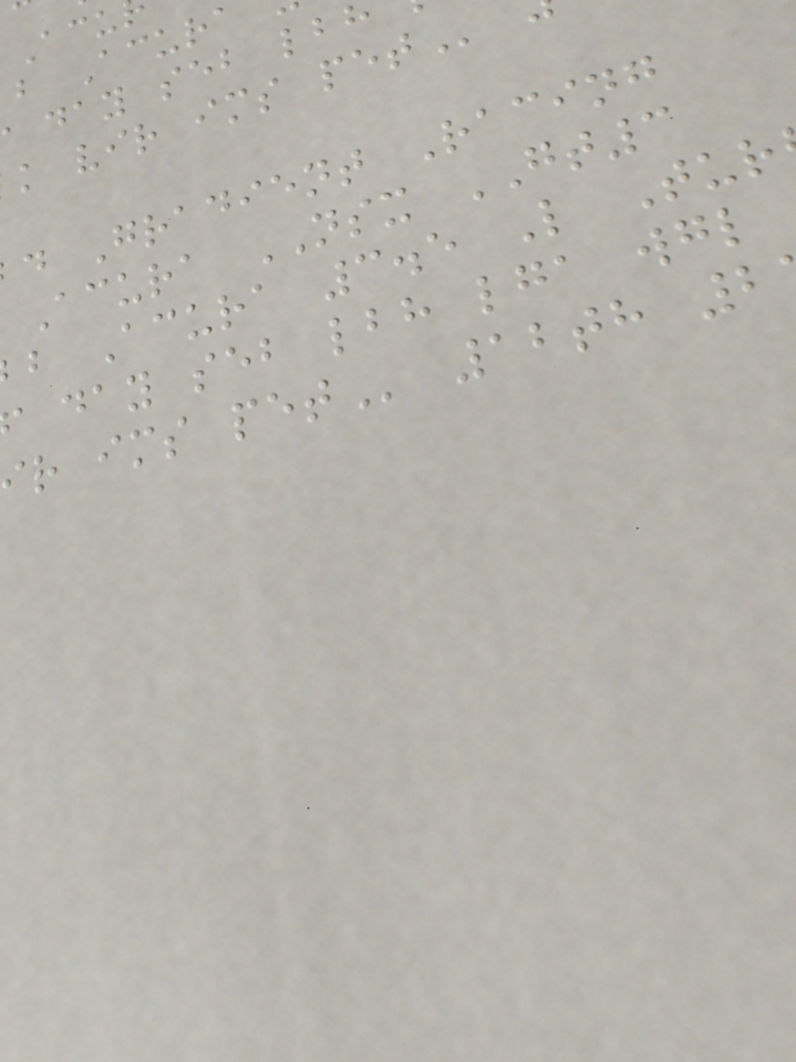b Acura
k vir ims
d Gradient Racing
Acura NSX GT3
b Acura 3.5 L Tur
day seb lbh lga wgl
